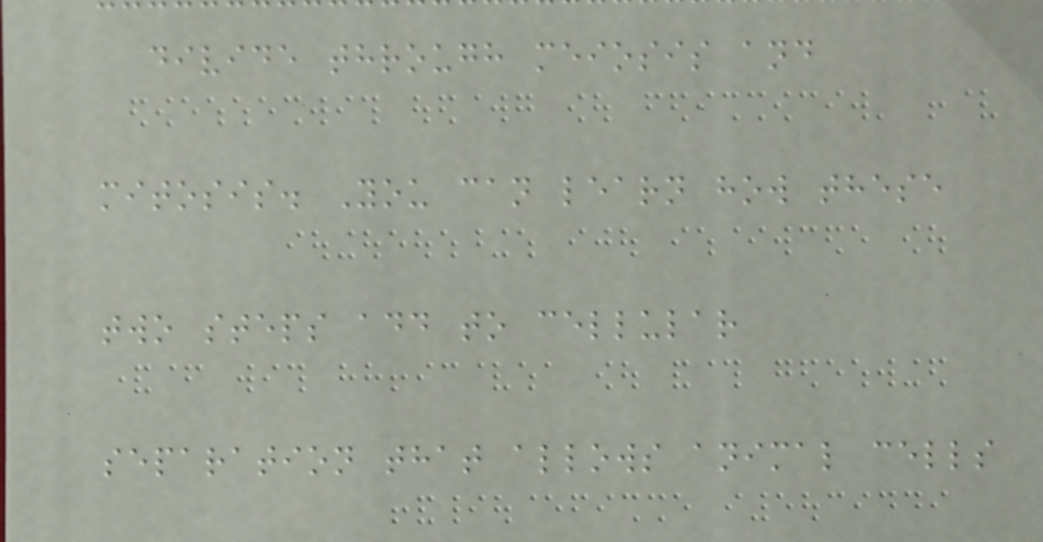divide through meiosis and
mitosis. You can learn how these
two steps add to cellular
separation that allows animal cells
